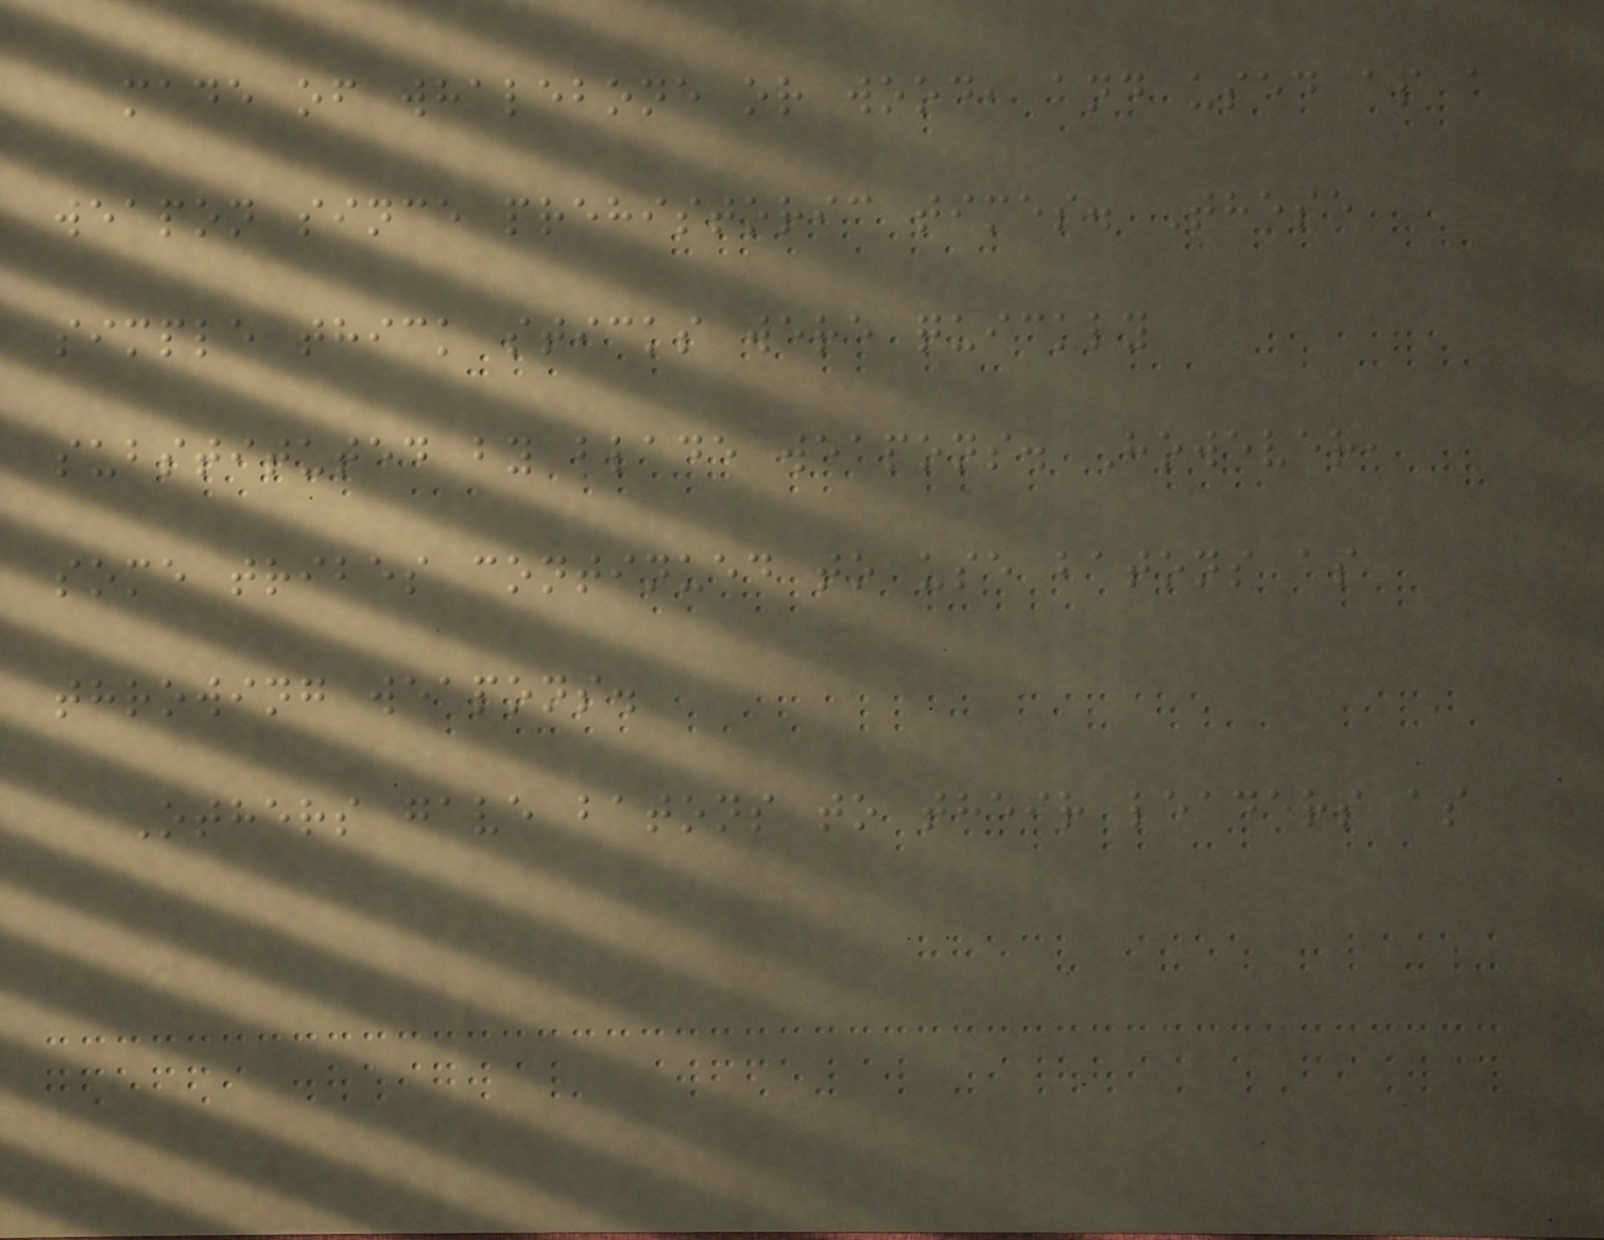made of whalebone or wood, and used as a
weapon since prehistoric times. These
simple thick sticks were quickly
substituted by blade weapons. However,
some tribes continued to use batons as
throwing weapons.
Others gave batons to their leaders as
